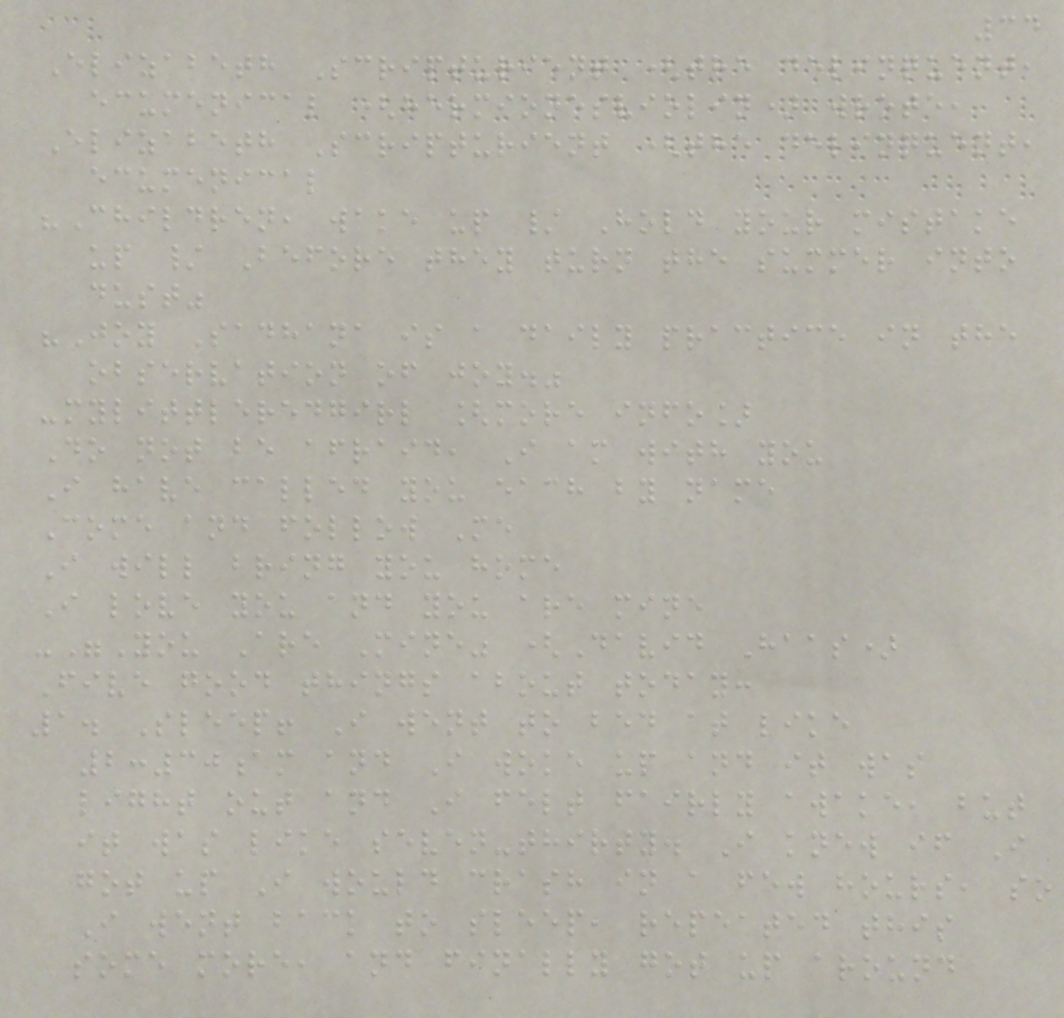34
Elizabeth Scripturient (the delinquent,
ecumenical (hermionesviolin) wrote,
Elizabeth Scripturient (the delinquent,
ecumenical
"Children, wake up / Hold your mistake
up / Before they turn the summer into
dust"
"Joy Sadhana is a daily practice in the
observation of joy."
-mylittleredgirl [more info]
Do not be afraid, I am with you
I have called you each by name
Come and follow Me
I will bring you home
I love you and you are mine
-"You Are Mine" (David Haas)
Five good things about today:
1. Sleep! I went to bed at like
2:30am and I woke up and it was
light out and I felt fairly awake, but
it was like seven-thirty. I knew if I
got up I would crash in a few hours, so
I went back to sleep, repeated this
some more, and finally got up around
